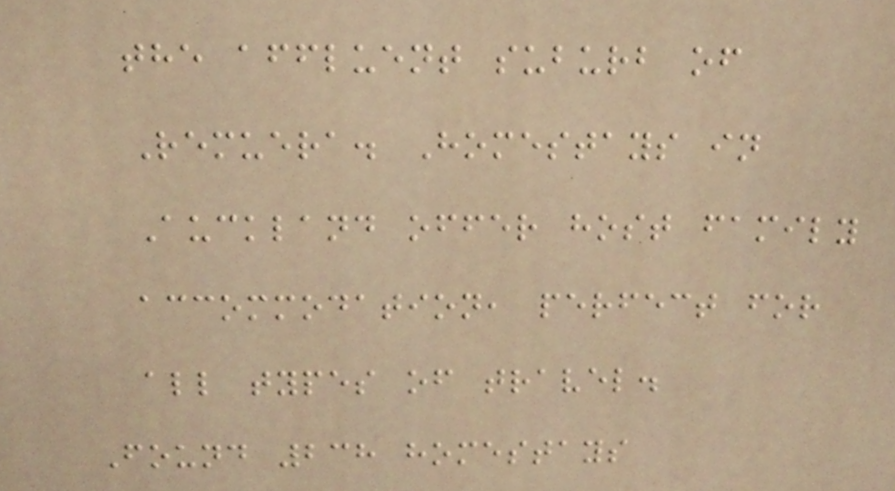the affluent suburb of
Remuera. Homestays in
Auckland offer host family
accommodation, perfect for
all types of travel.
Found 238 homestays
